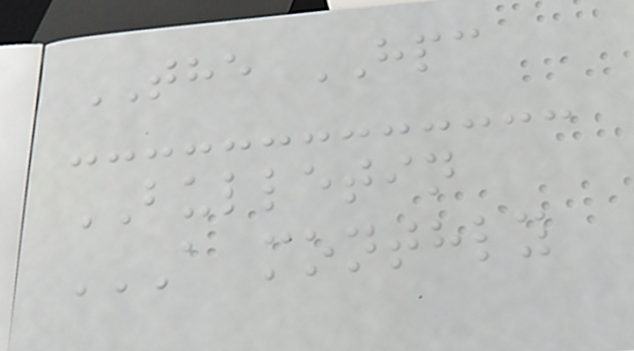THE HPC
BULLETIN
A MONTHLY
